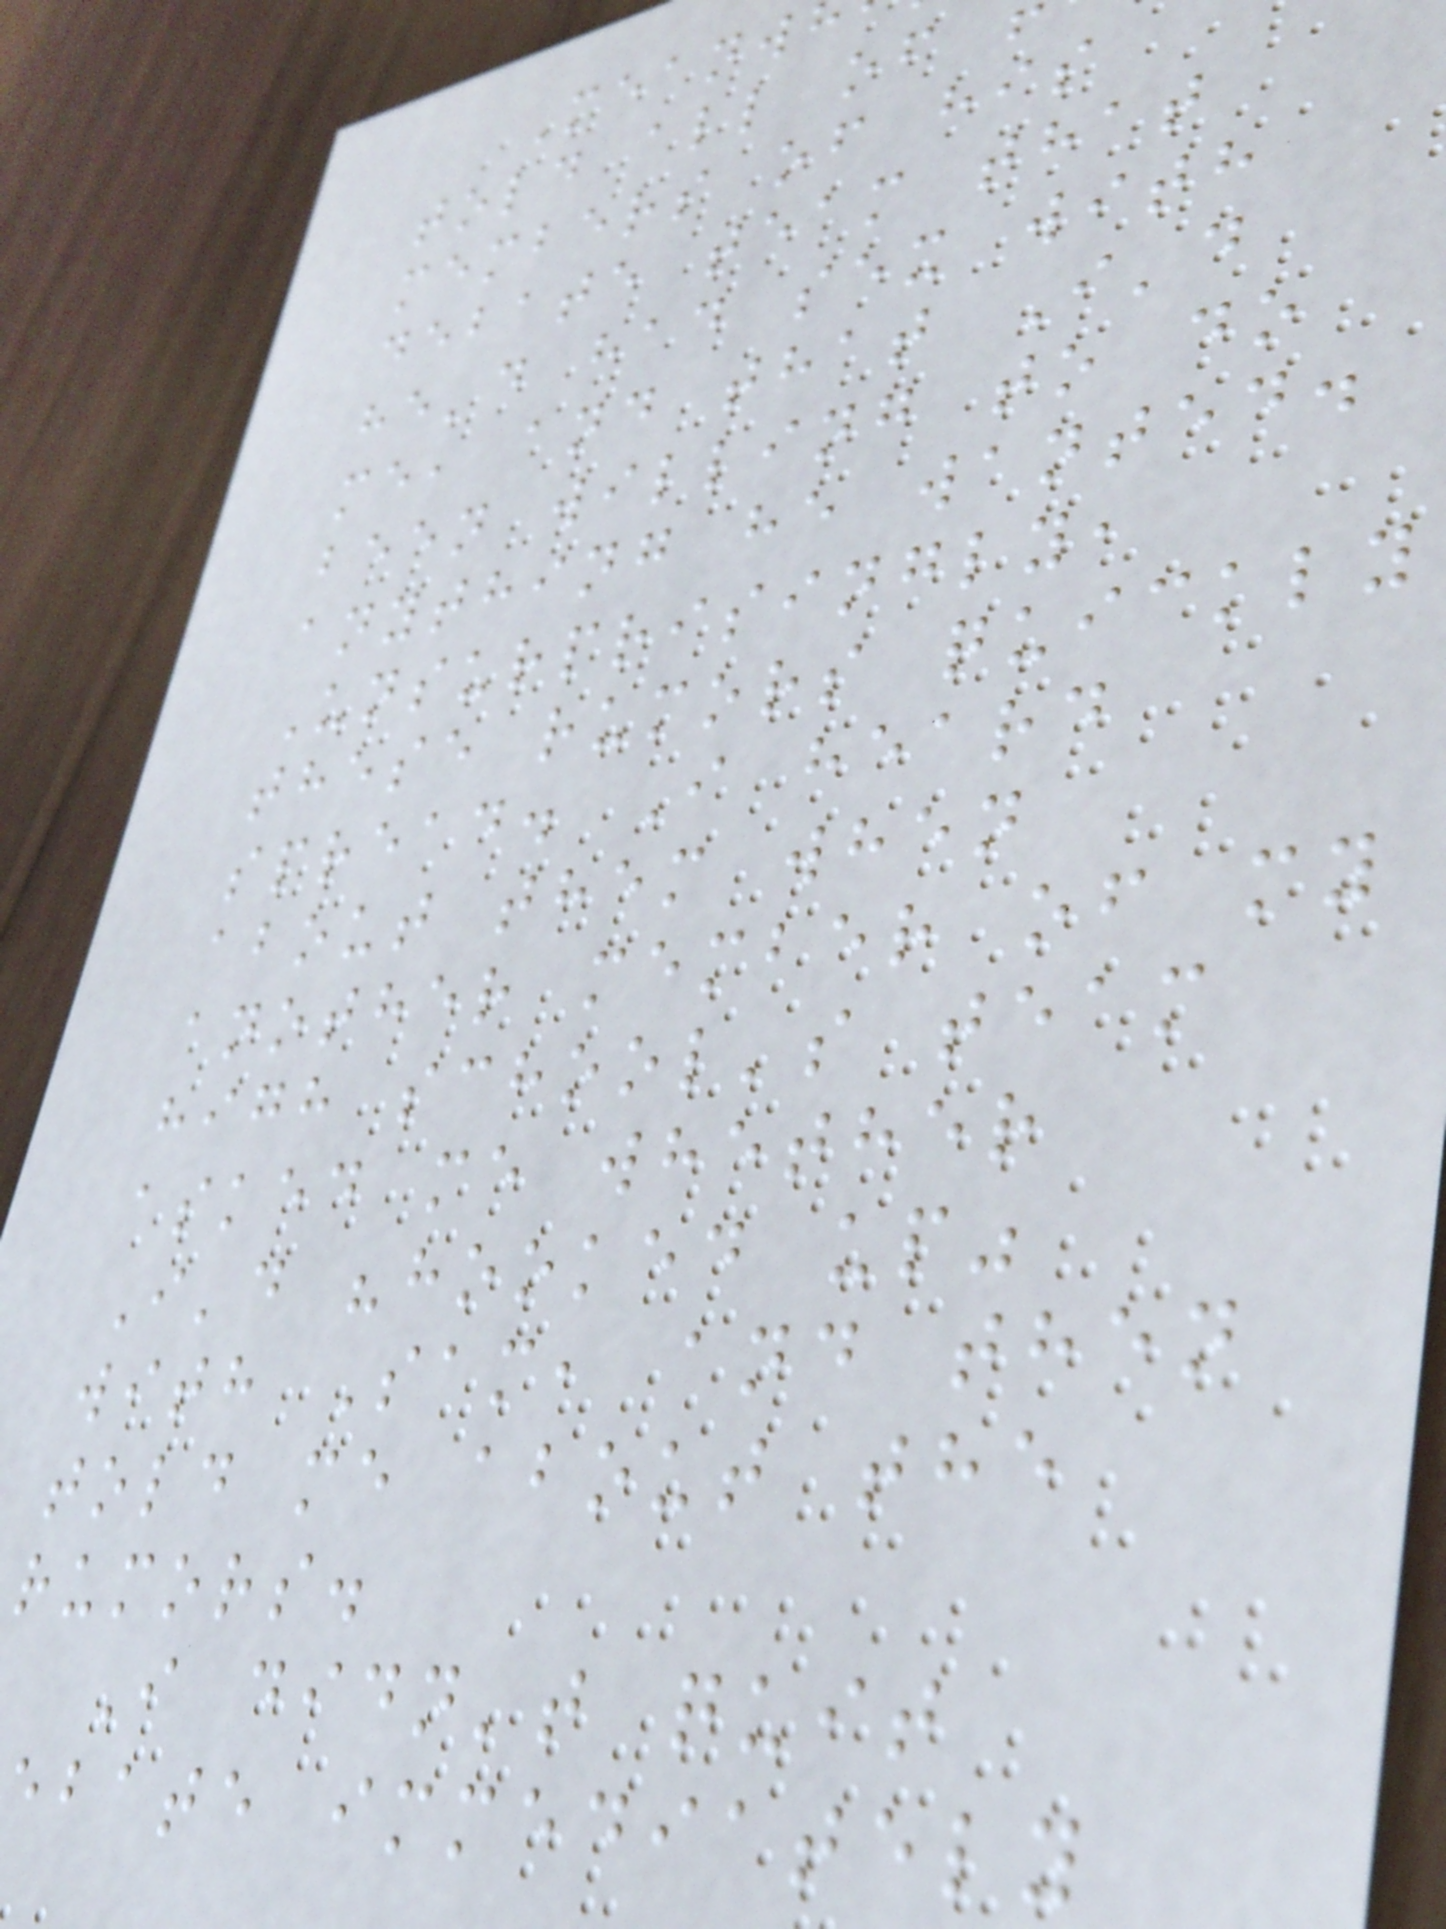Meanw
told all of
members of his
debate team that
he'd had sex with
me, and that I'd
been willing to do
anything he wanted.
Unsurprisingly,
these rumors quickly
spread. I heard
about them when
another member of my
high school's team
asked me whether
I'd "hooked up"
with Sam, and then
told me about the
rumors.
I didn't quit
ebate immediately
